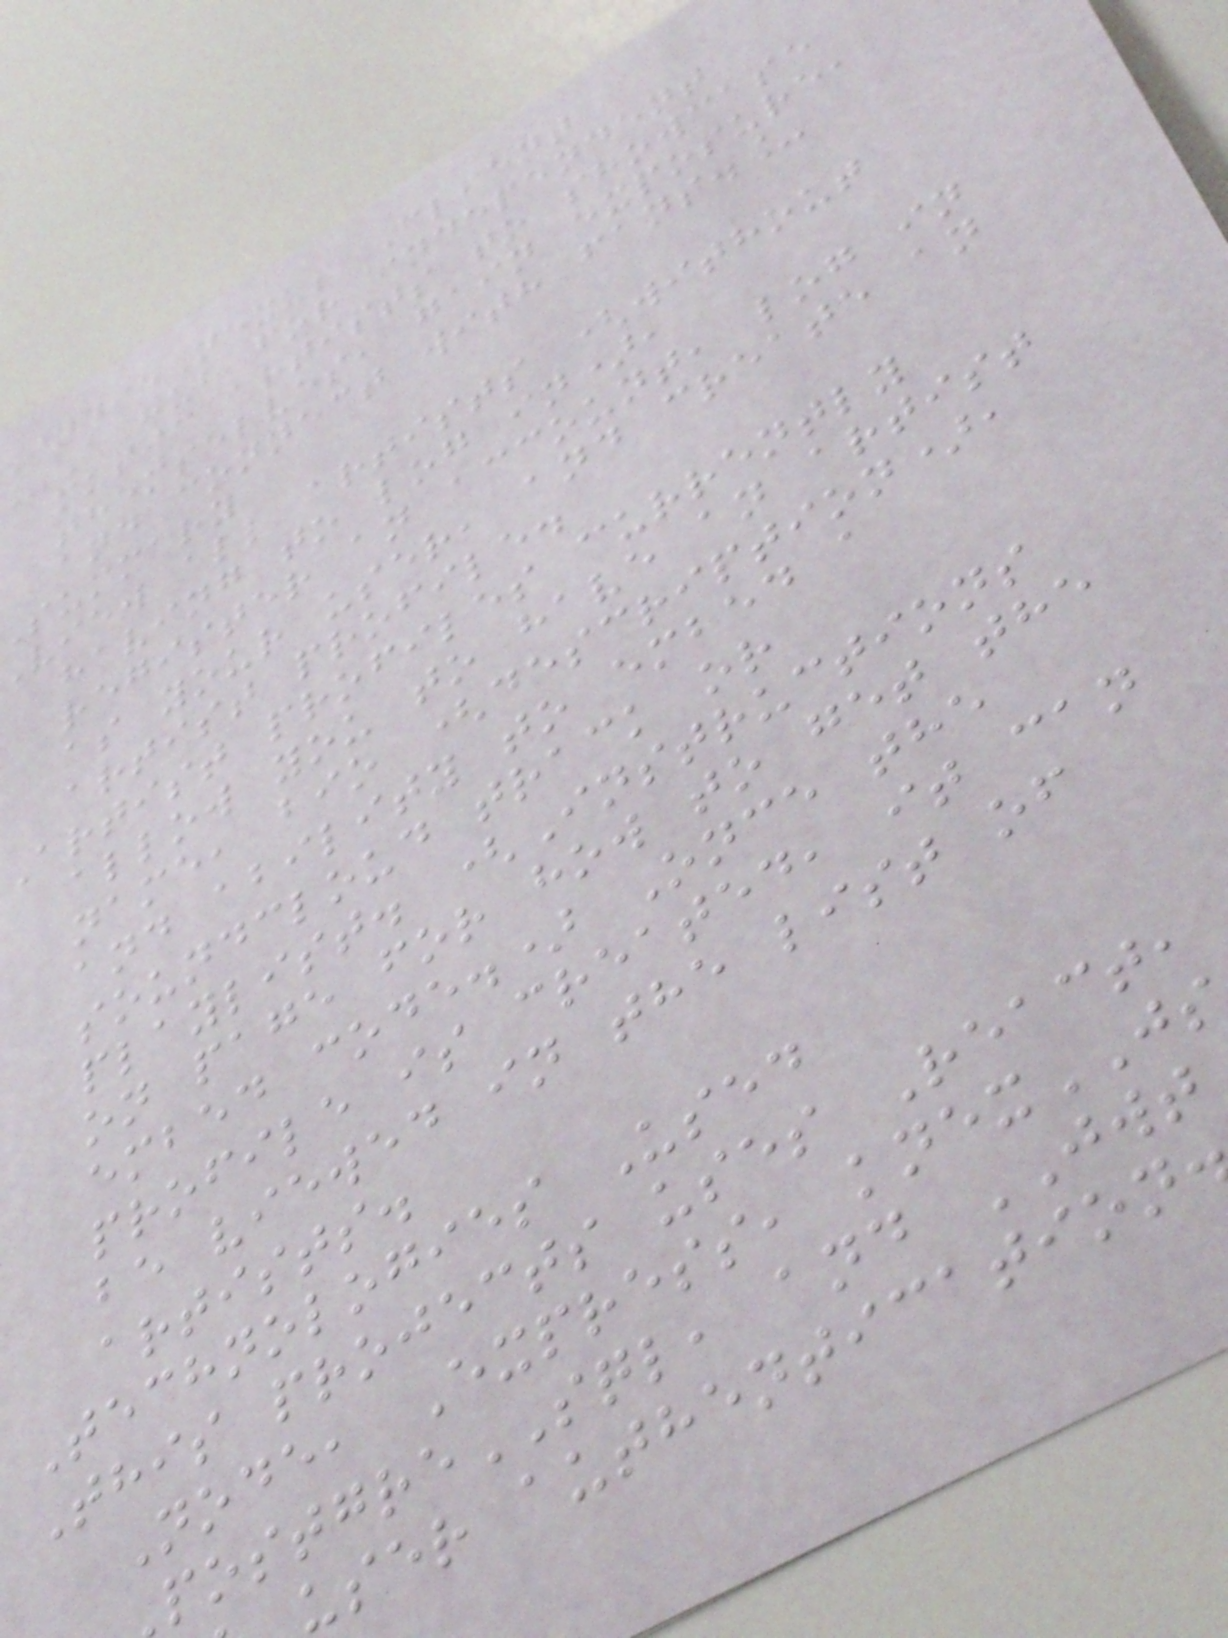ndieNexus Client
A hub for independent
music artists to showcase
themselves, gain exposure,
and connect with fans._
summary
view all artists (without
having to log in),
register an account, log in
as your user, and create an
artist profile.
Artist profiles currently
allow you to have an artist
name, bio (description),
and ability to embed a
soundcloud track or
playlist. (Instructions
on page for how to get the
embed code.) Once the
profile is created, it can
be viewed in the list of
artists.
Technologies Used
This projects uses React,
Node, Express, knexJS
ostgreSQL, and JWT
user authentication
